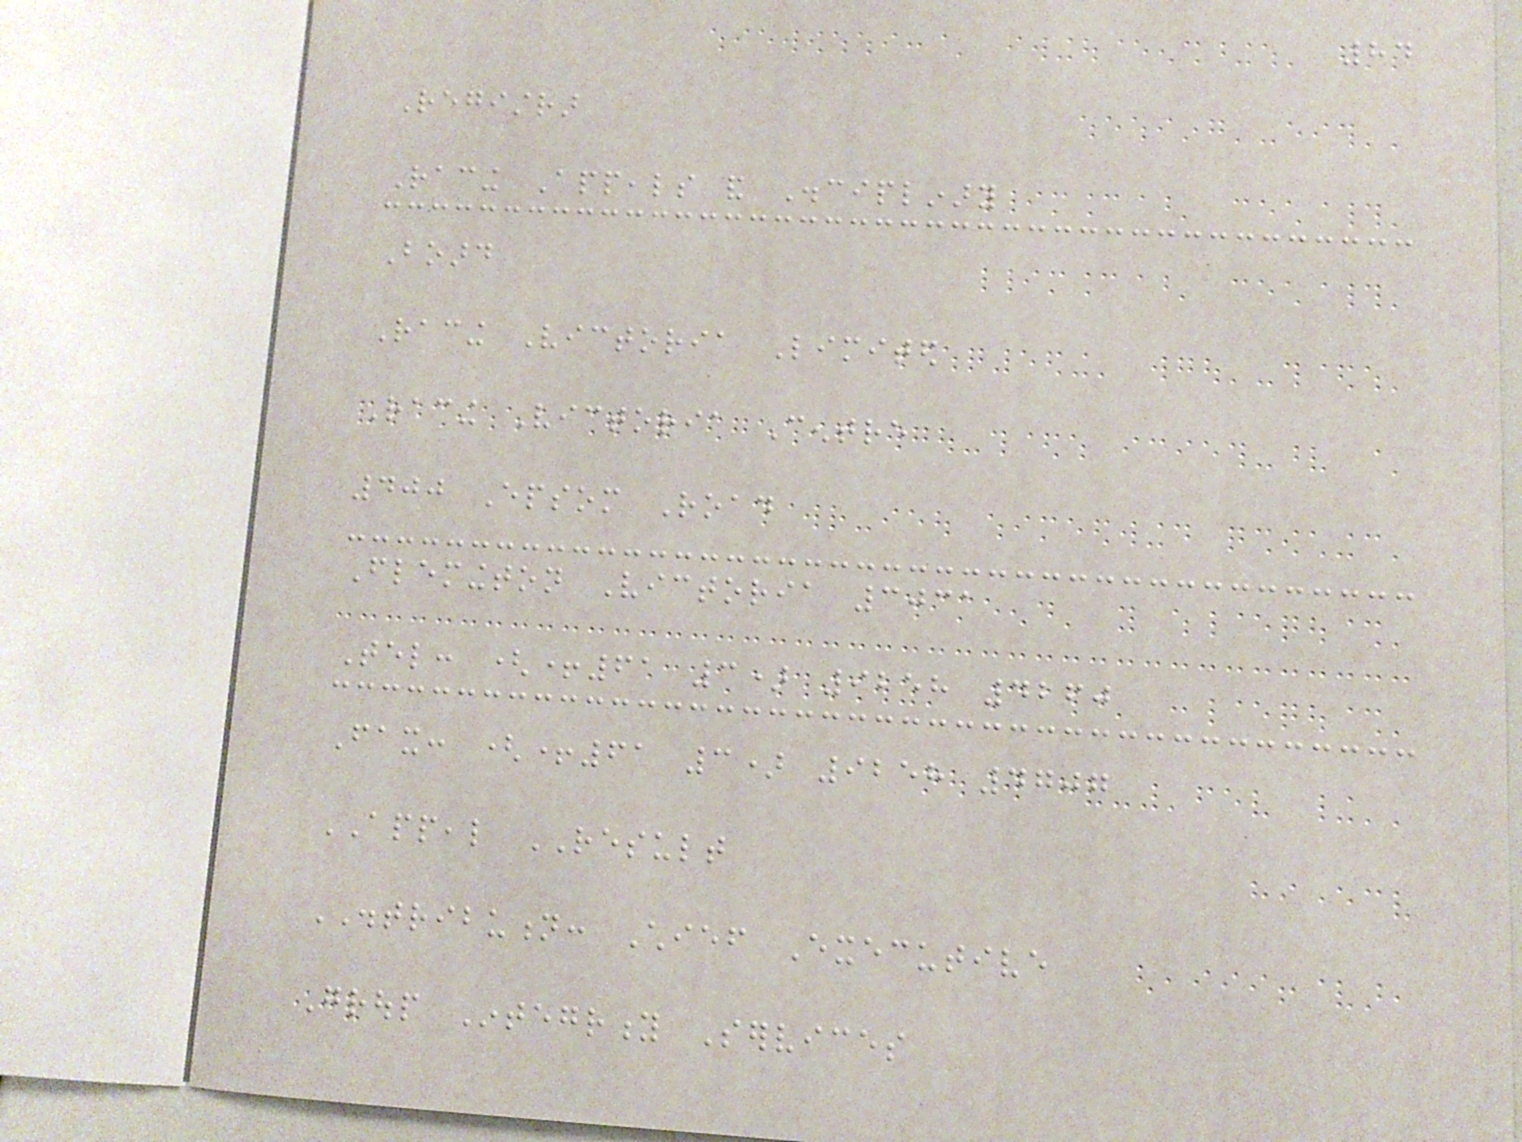84
Registrar
Racing Appeals and Disciplinary
Board
Racing Victoria Limited
Racing Victoria Centre
400 Epsom Road
Flemington Victoria 3031
Tel: (+61 3) 9258 4260
Fax: (+61 3) 9258 4707
APPEAL RESULT
DISTRIBUTION: Chief Executive
Group Integrity Services
